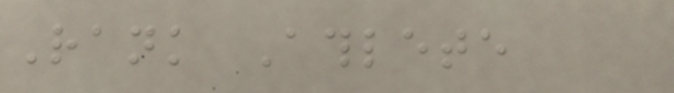Rank Athlete
